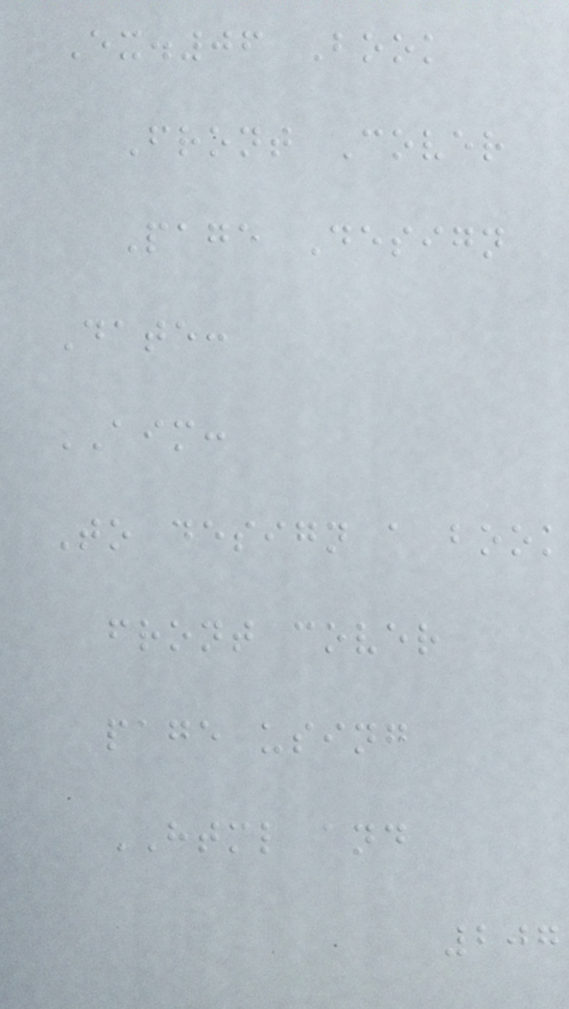Ex.06 Book
Front Cover
Page Design
Date:
AIM:
To design a book
front cover
page using
HTML and
207
